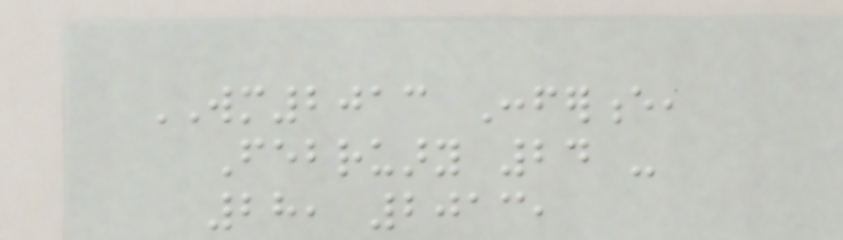WM2013 Conference,
February 24 -
28, 2013,
